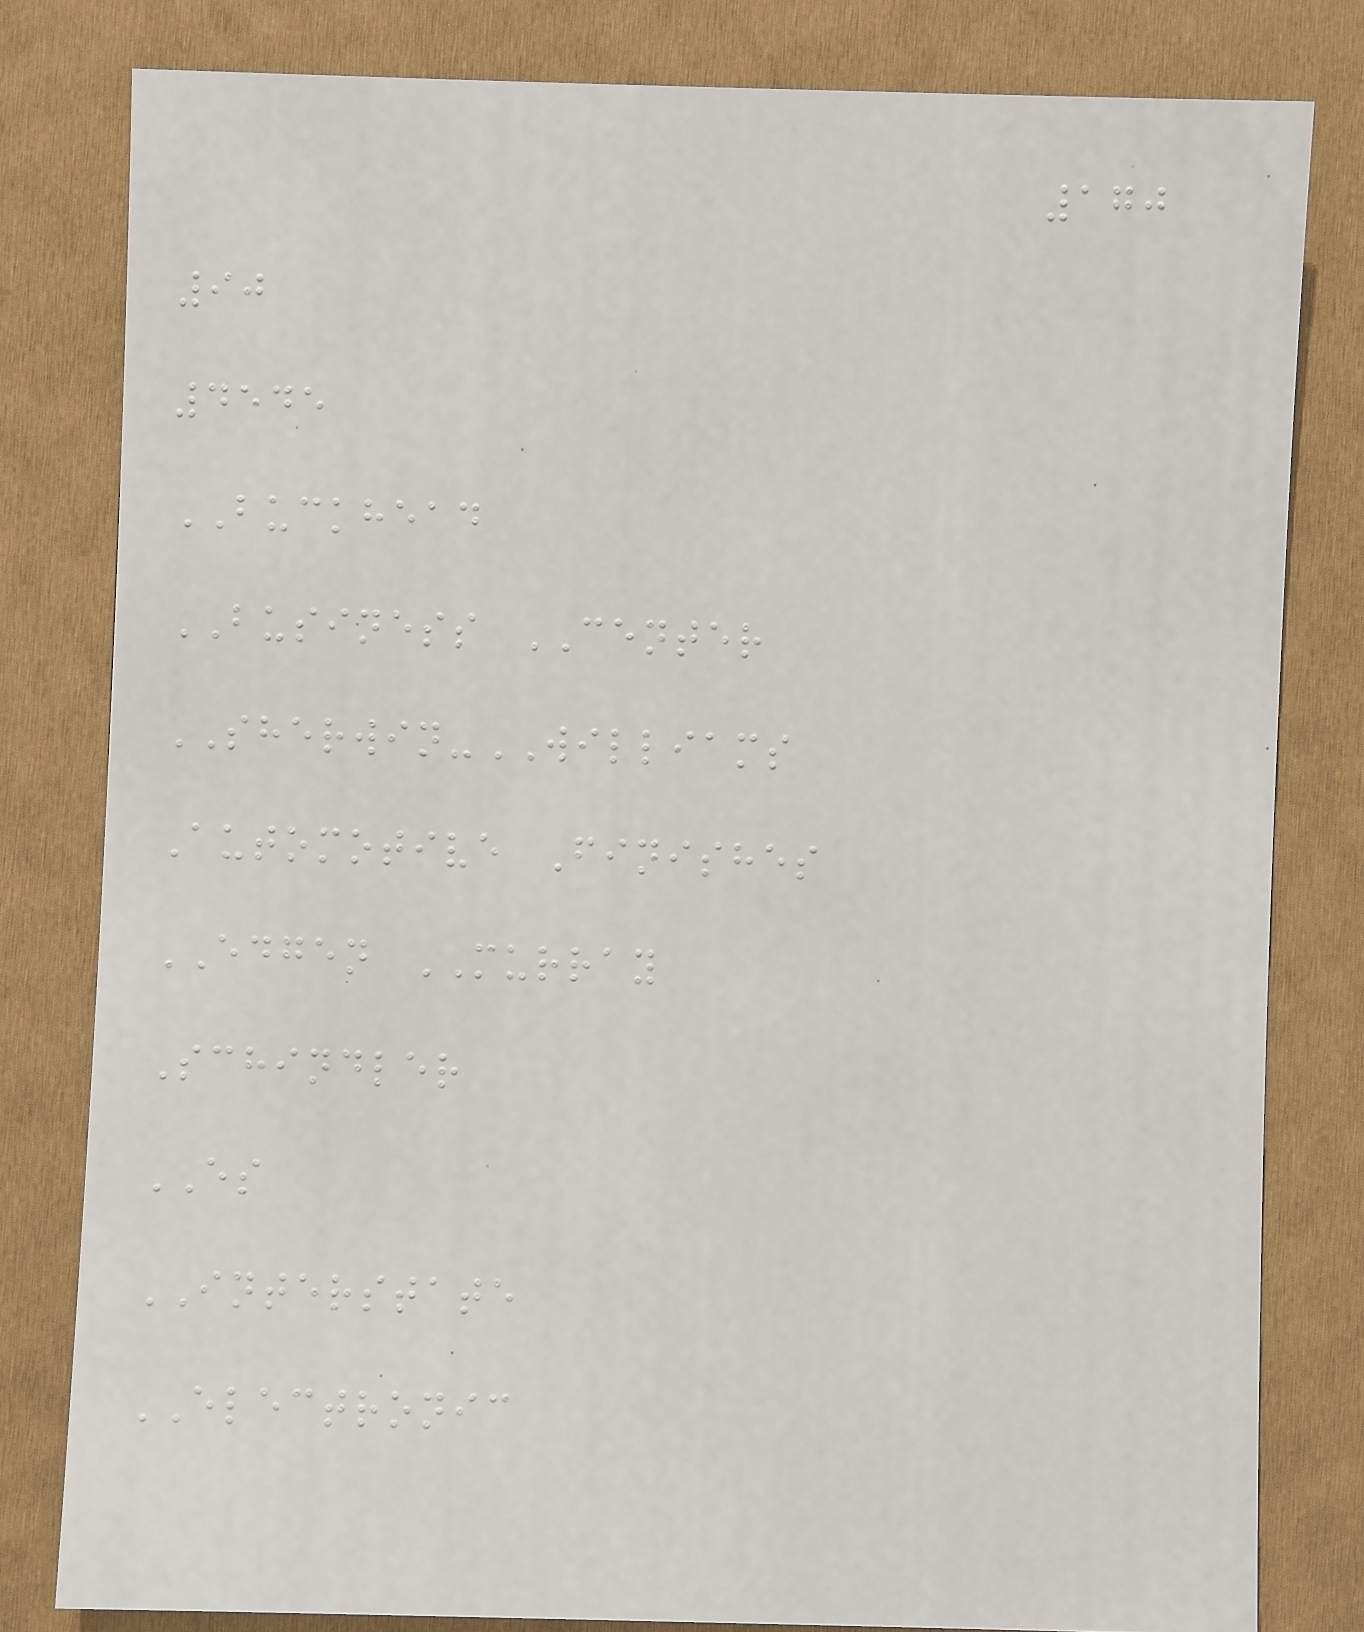170
90
4545
BUCKHEAD
BUSINESS CENTER
SHERWIN-WILLIAMS
Automotive Finishes
EDGEN MURRAY
Schindler
ES
INTERSTATE
ELECTRONIC
